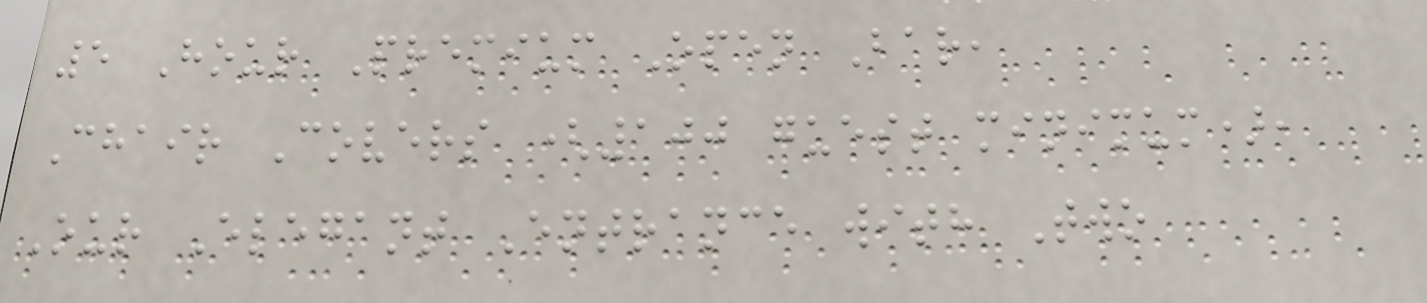5 Hour Premium Open Bar,
Chair Covers (100 guest minimum),
Our Elegant Entrance with Two
